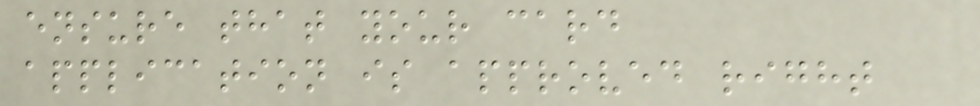ensure that your card
application is approved right
